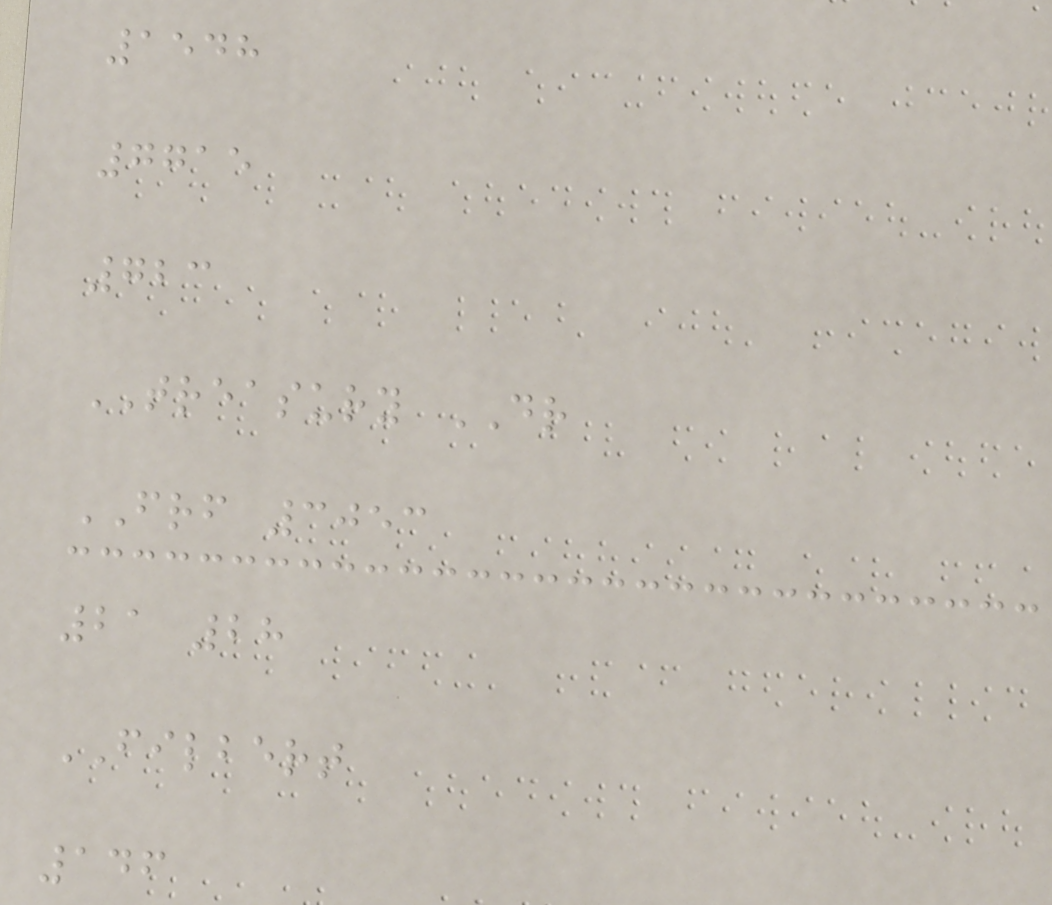1548
7715
723
TREASURY DR
FRF 3053
21 28
FILBERT
146
